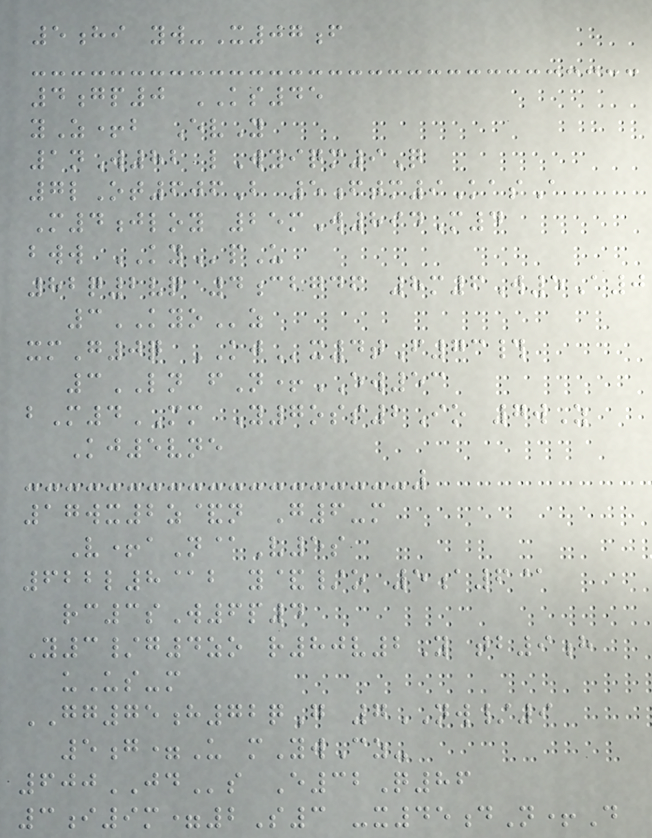5hi yw-X07f
4gp0 KS45
yZ+b EvY
1nW82 lWyiqm9Q
7lOt606B 5ftm9KasA
M4jloy 25mW894M4
bww KYpU
82q2vq 4cbgdf 8m6W5A0
3KYOz
xmG0q KJx4tF73#
3LN fN+EW53
bM4MM Y7oss2Io 7wZ
Kj5vne
17wx2z&n G6-m
V+aN@V5s
622l8@b y&/o 5a6@
rc3sW6p4
Y3/g4zo r80v2Y tb9h
uUs-m
GG75h72qG 7NW/9
5g=U mYwCz-
600JDs E32Q86
3i9m=2S3 -x45dN+D
